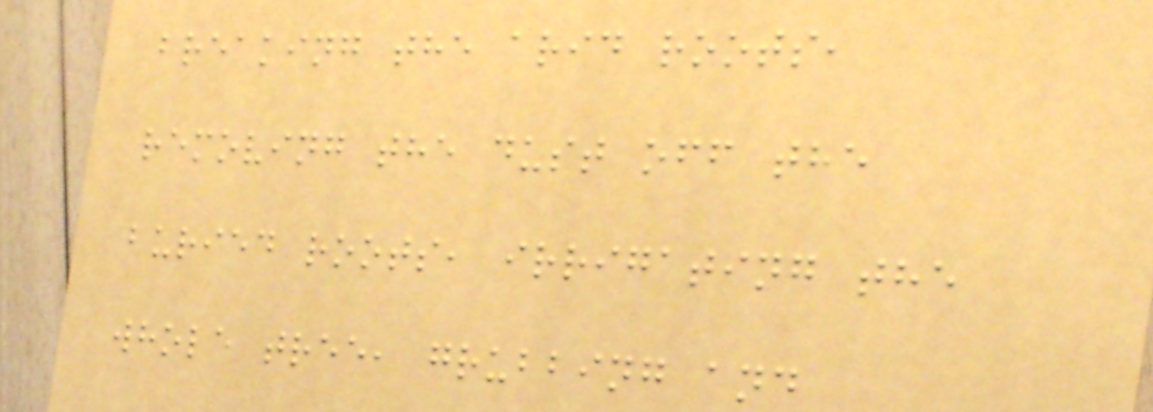breaking the arid roots,
removing the dust off the
buried roots, irrigating the
whole tree, grubbing and
